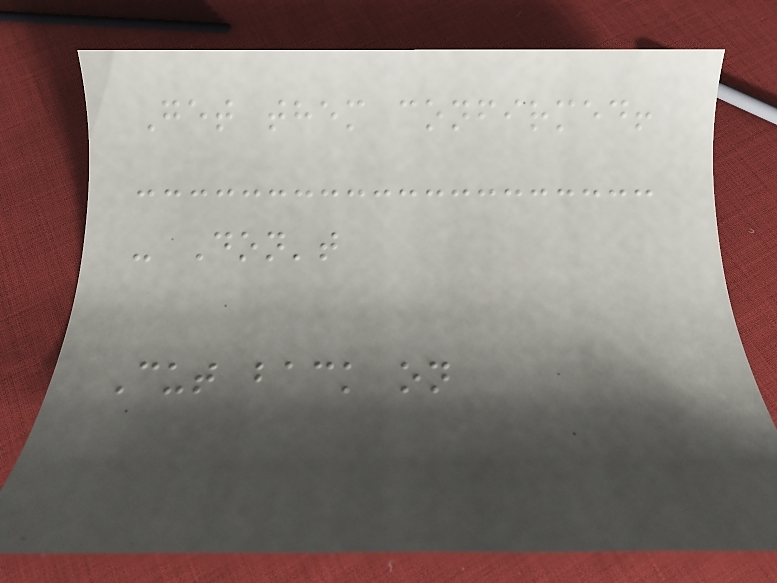Get them confirmed!
- Don't
Cut back on
